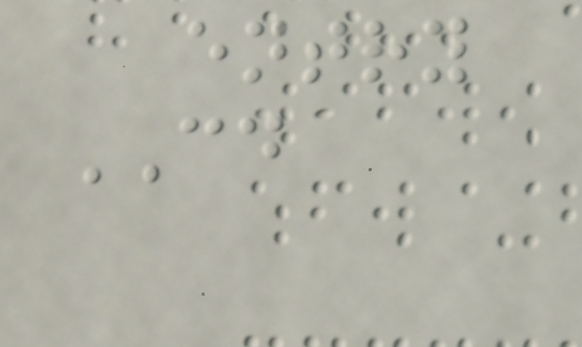entry
CD
